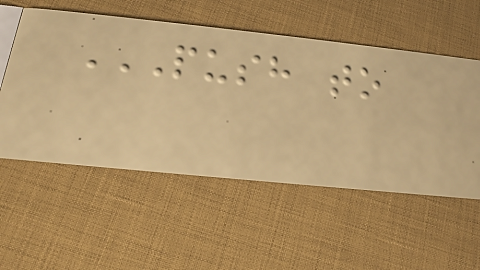PUSH TO
